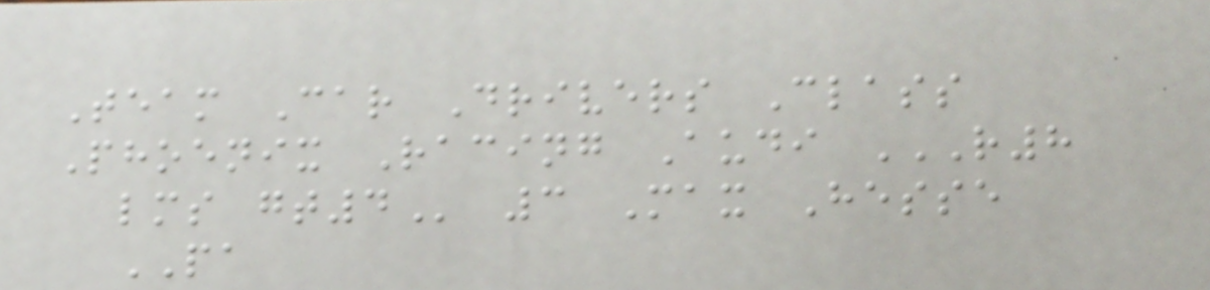Team Car Drivers Class
Phoenix Racing Audi R8
LMS GT4 3 Max Hesse
PA
